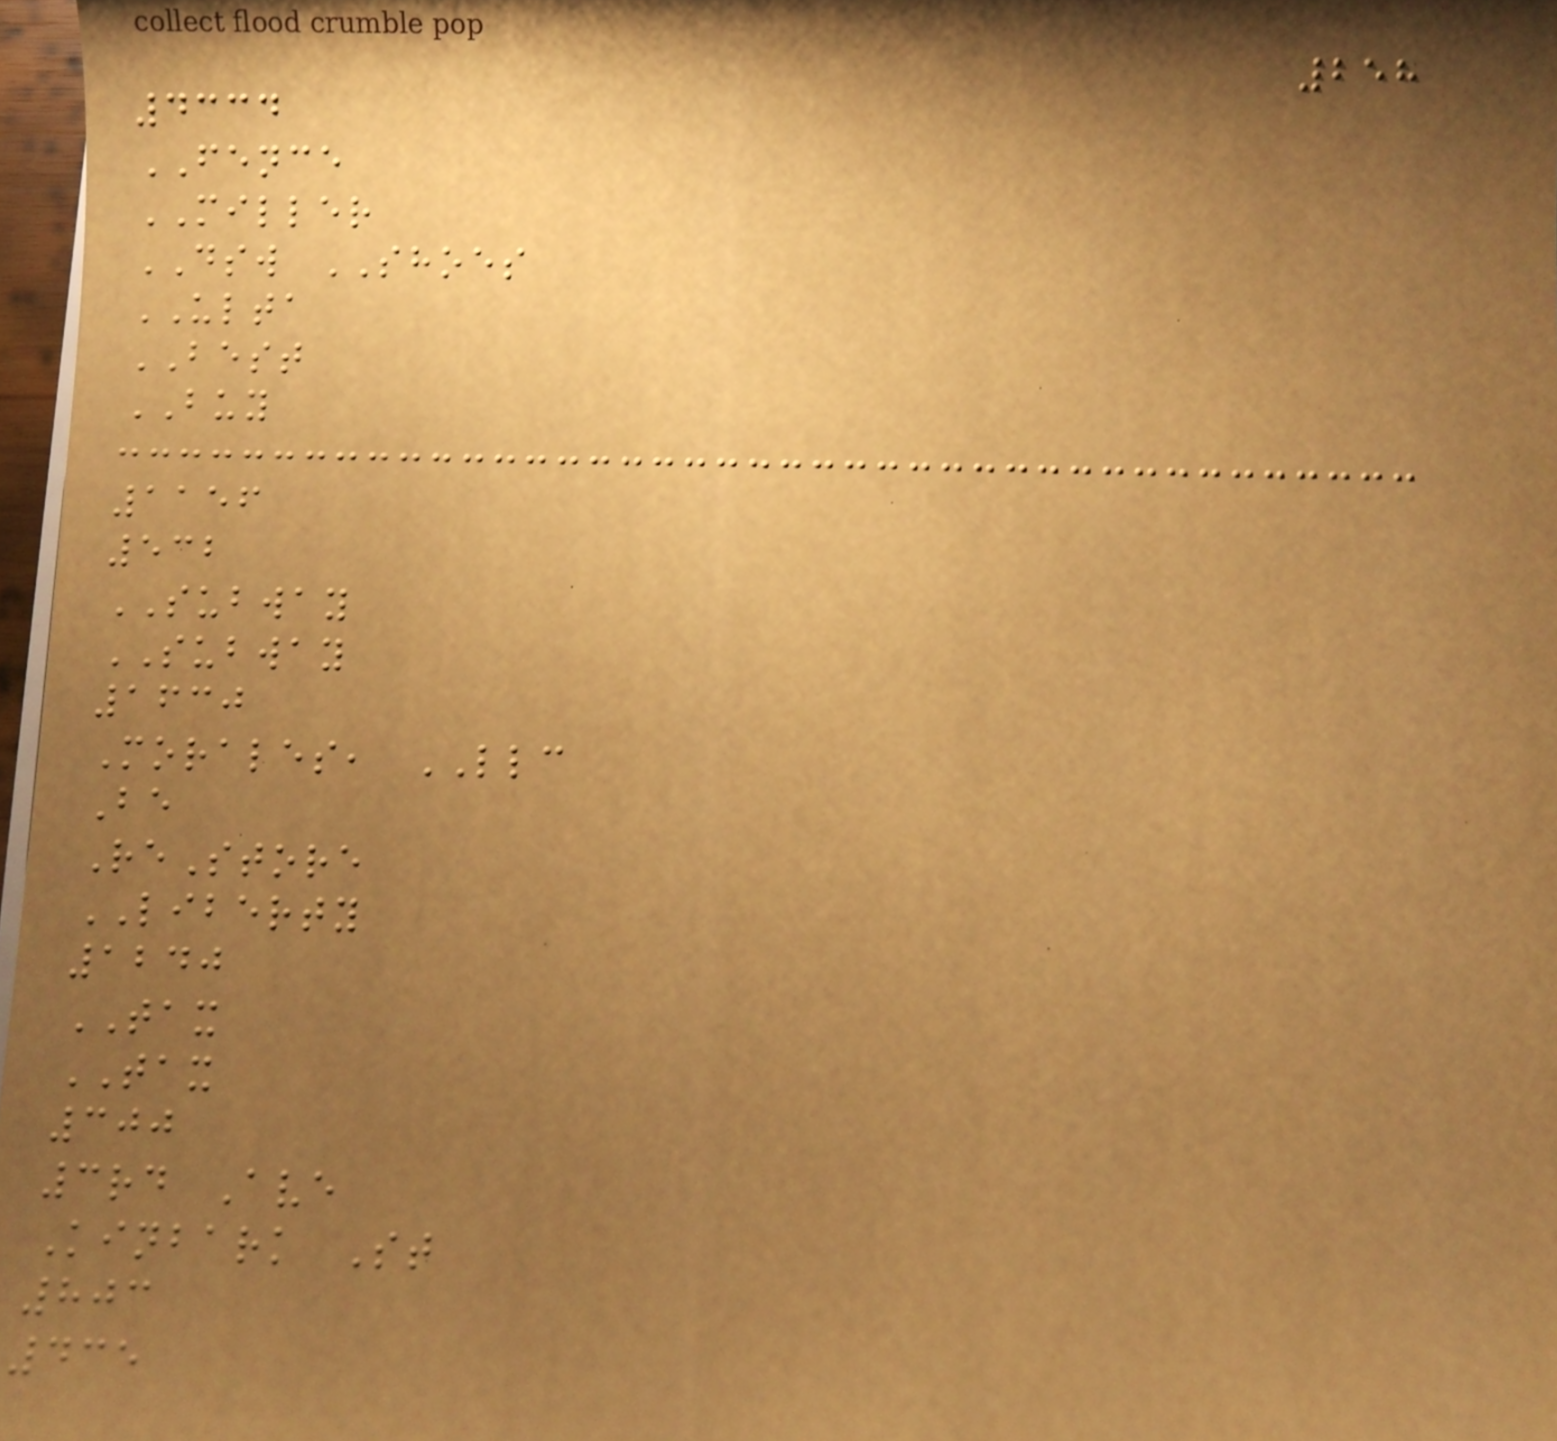258
4334
FENCE
MILLER
DSW SHOES
ULTA
BEST
BUY
1156
532
SUBWAY
SUBWAY
1630
Morales, LLC
Be
ReStore
LIBERTY
1240
TAX
TAX
300
3rd Ave
Kinbark St
803
435
